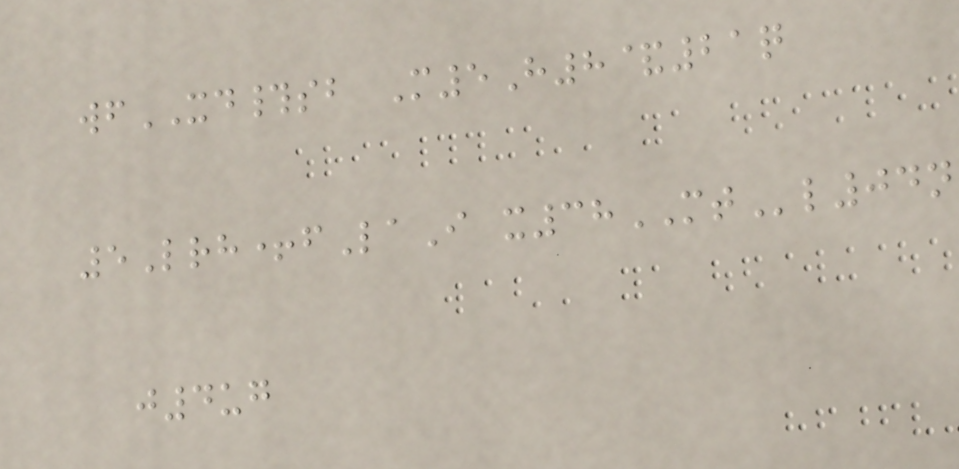wfXD#sb M5H8&21q
5Lrh+fLaI x38MTl04n
j4ug
